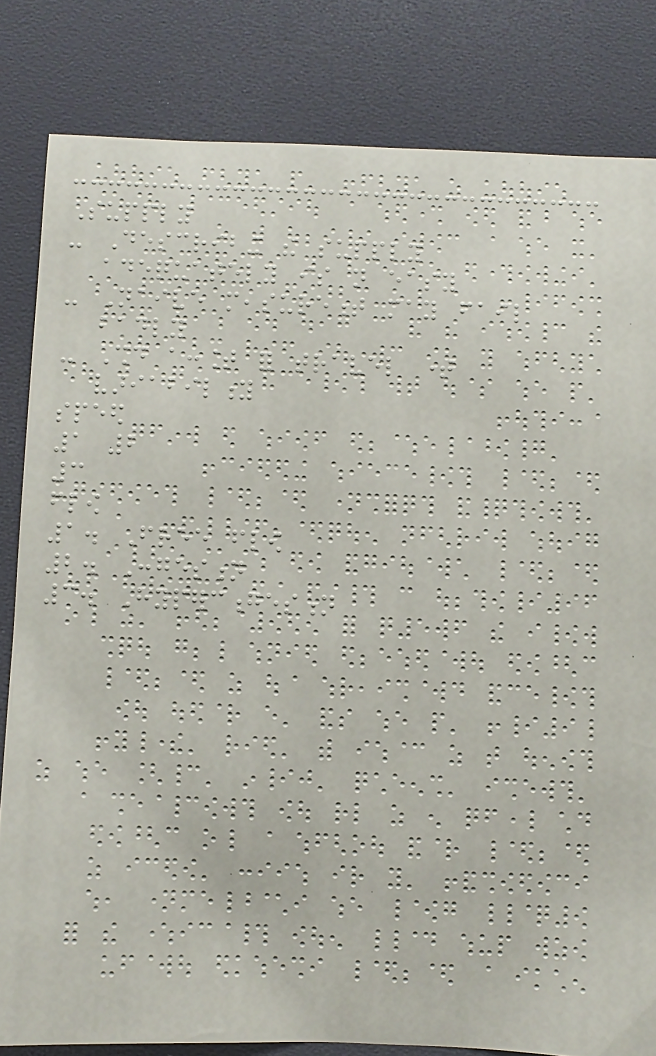Supply
- Describing the supply
adequately is not easy
- Naive measurement may fail
badly
- Should account for travel time
variability
speed
1 2
3
flow
1. Free flow
2. Congestion
3. Hypercongestion
